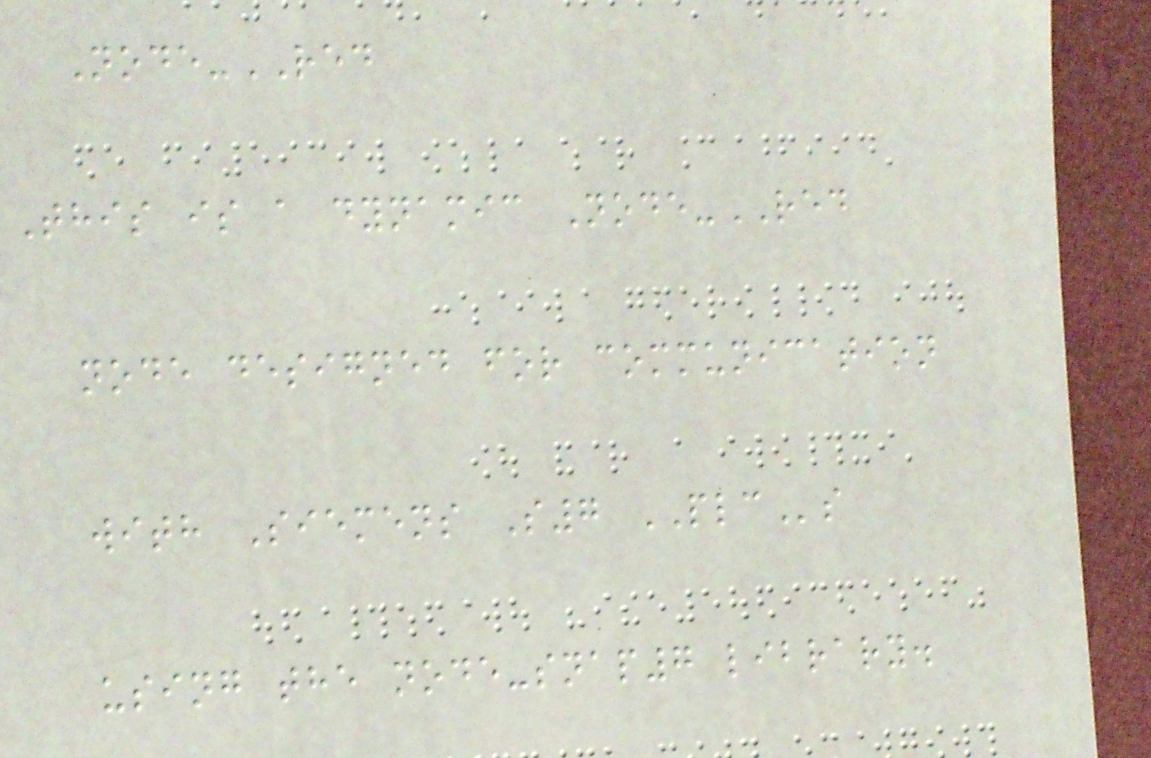Node-RED
This is a dynamic Node-RED
node designed for communication
with Siemens S7 PLCs
using the node-snap7 library.
